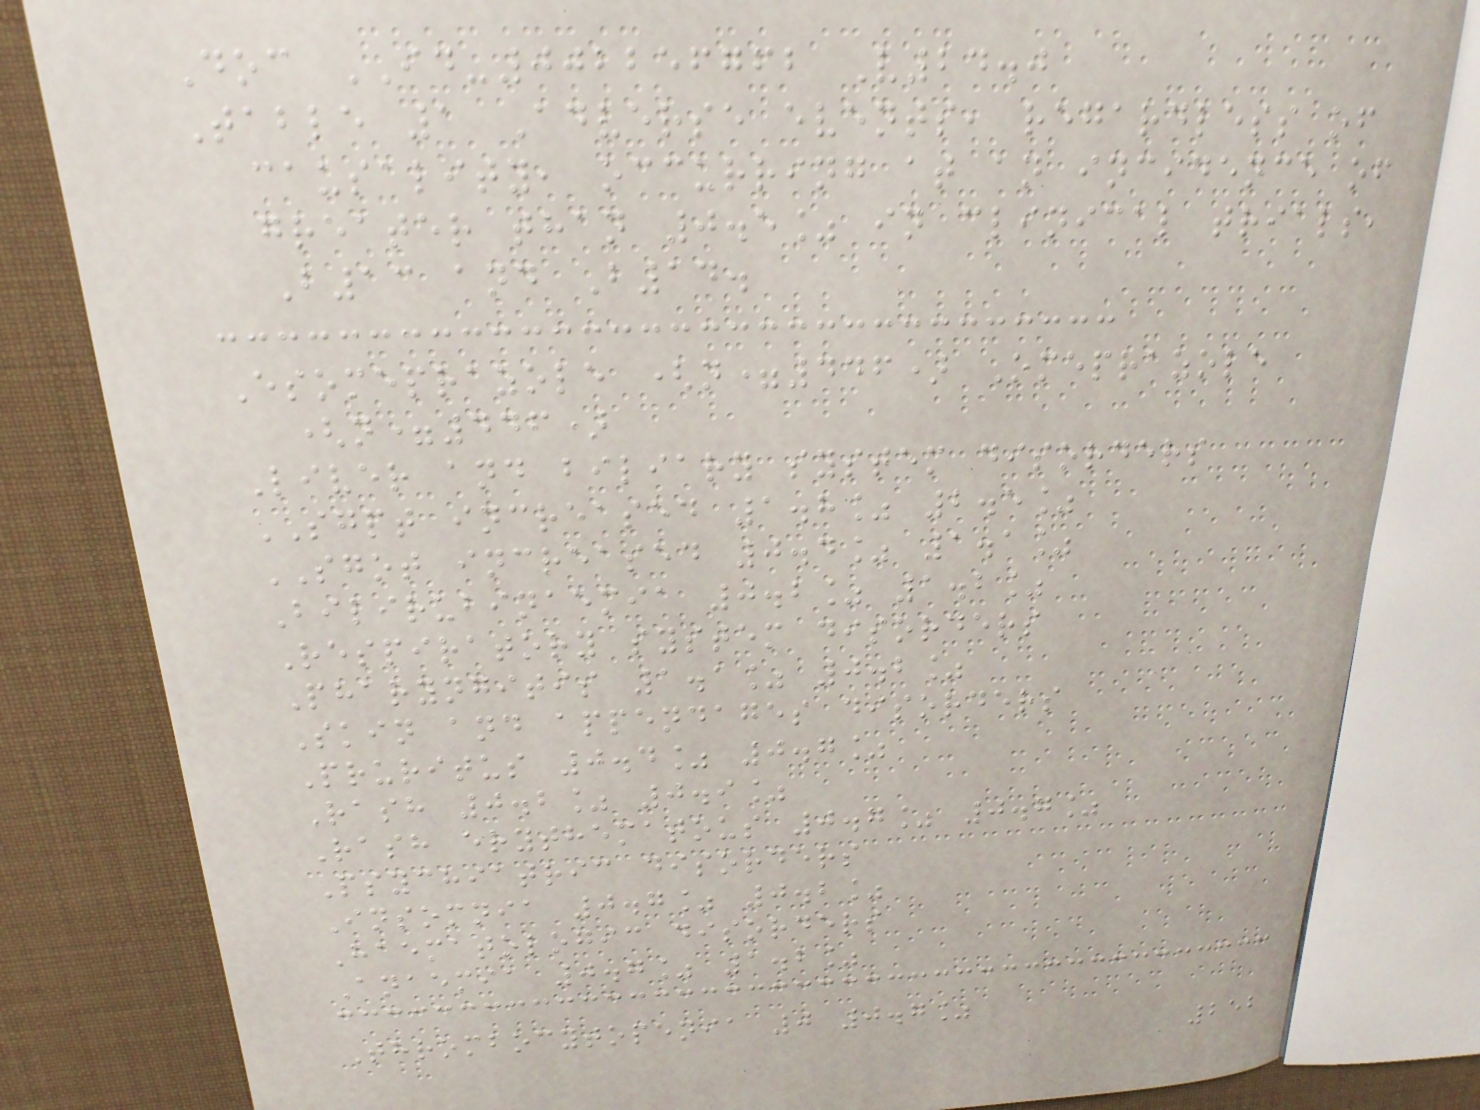Doc ID-002256762 V24.0
Table 1 Adverse events, regardless of
causality, occurring at an incidence of
greater than 0.5% in clinical trials,
B13 and B14.
Esomeprazole (n=446) Omeprazole
(n=446)
Liver and biliary system disorders
SGPT increased 1.8% 2.5%
SGOT increased 0.4% 1.1%
Bilirubinaemia 0.2% 1.2%
Respiratory system disorders
Pharyngitis 1.1% 0.2%
Skin and appendages disorders
Pruritus 0.4% 0.7%
Rash 0.2% 0.9%
Rash erythematous 0.7% 0.7%
Psychiatric disorders
Insomnia 0.7% 0.2%
Haematologic disorders
Anaemia 0.7% 1.2%
Thrombocytopenia 0 0.7%
252
